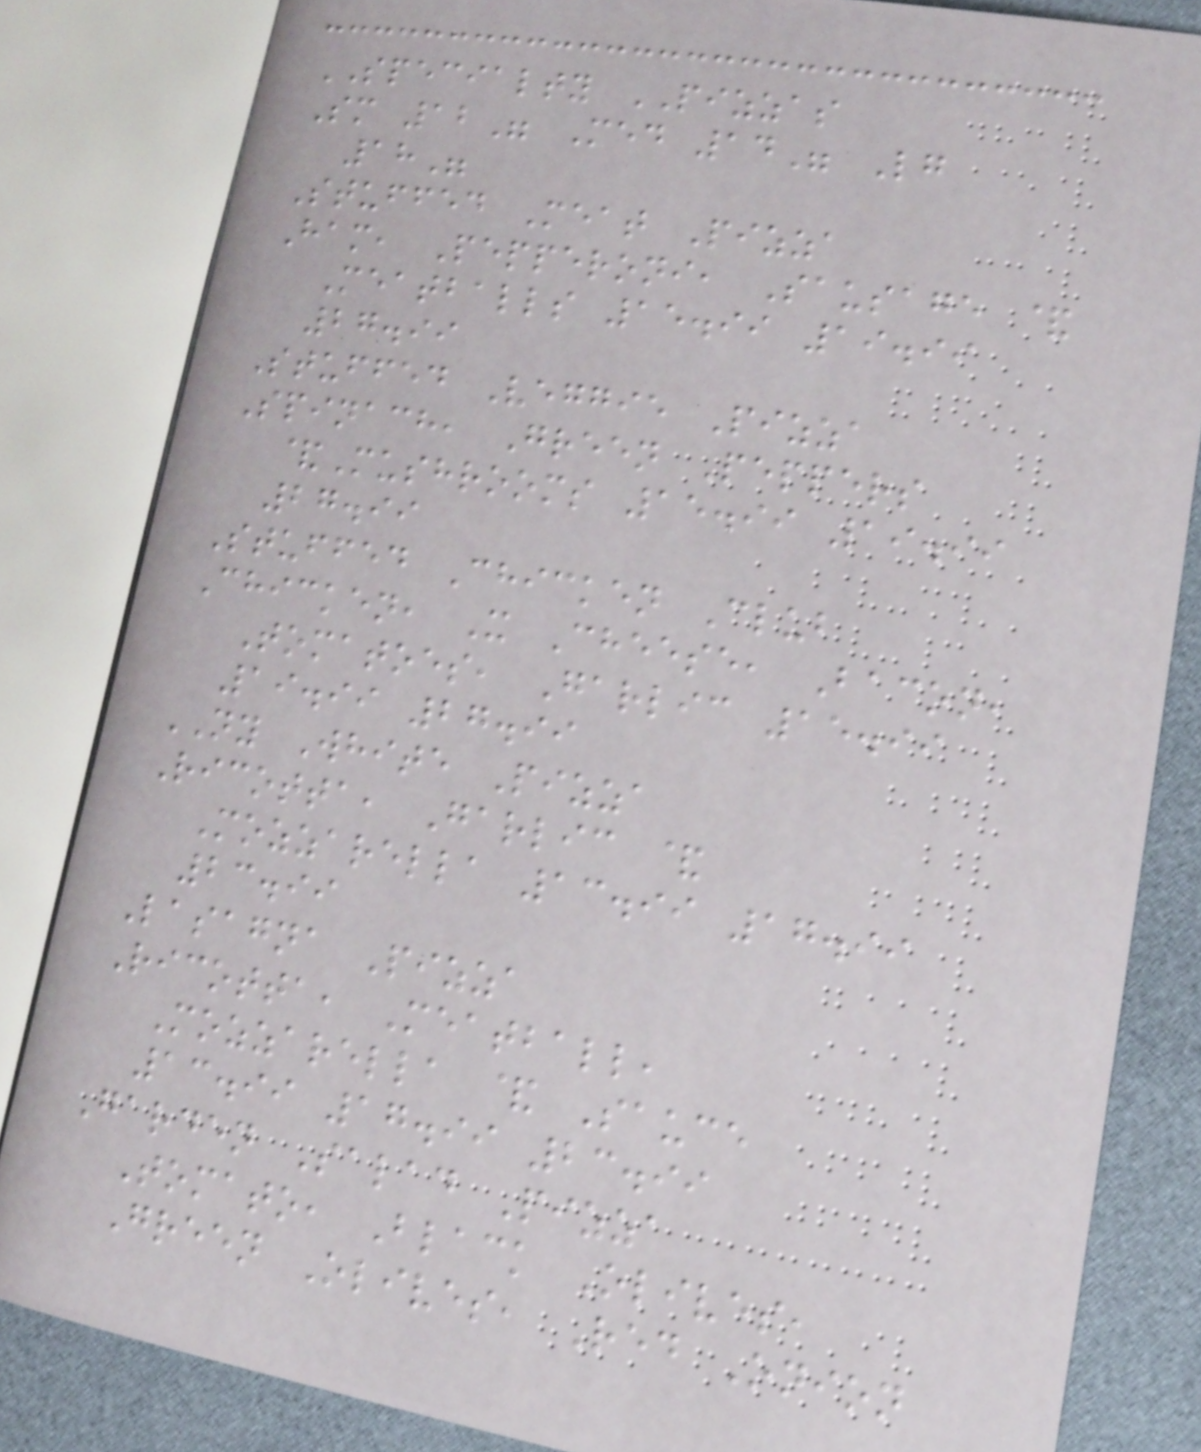SPECIALTY PIZZAS
Sm 12" Med 14" Lg
18"
Stuffed Meat Pizza
Ham, Pepperoni, Sausage &
Meatballs 15.99 19.99
27.99
Stuffed Veggie Pizza
Spinach, Green Peppers
&Mushrooms 15.99 19.99
27.99
Stuffed Chicken Club
Chicken, X Cheese, Bacon,
Tomatoes, Garlic 15.99
19.99 27.99
NY White Pizza
Ricotta, Garlic &
Mozzarella 13.99 17.99
23.99
Lasagna Pizza
Ricotta, Meatball,
Mozzarella & Sauce
13.99 17.99 23.99
Garden Salad Pizza
Tomato, Black Olives,
Green Olives, Red Onion
